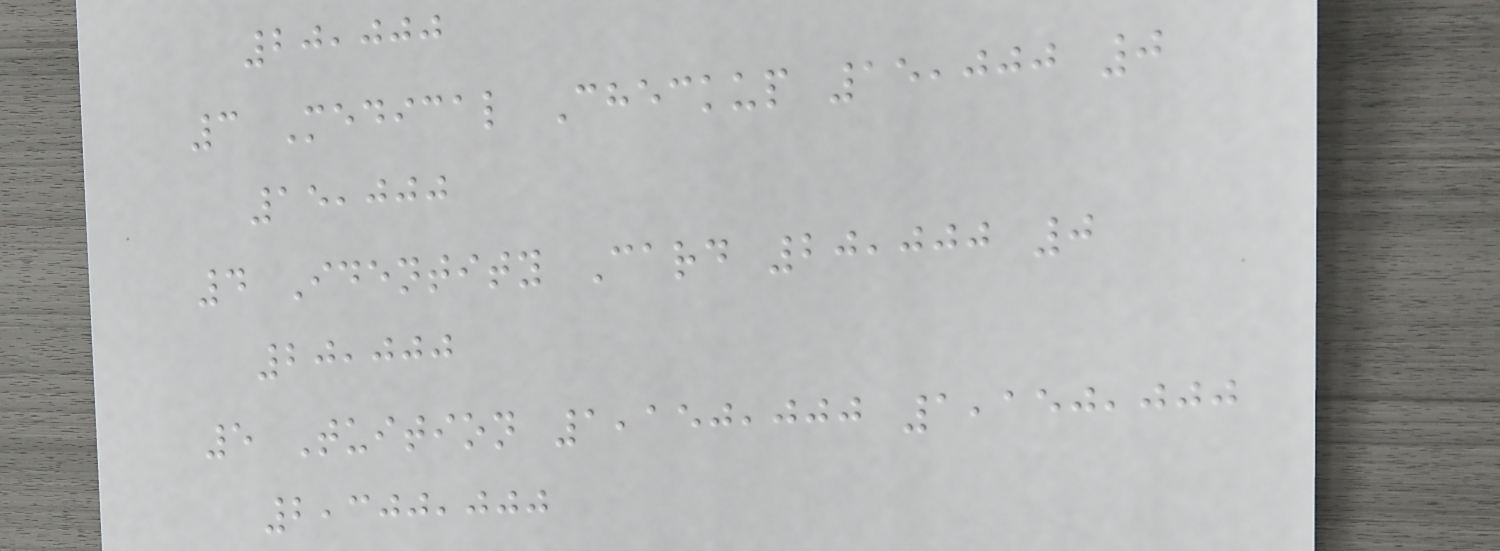20,000
3 Medical Checkup 15,000 0
15,000
4 Identity Card 20,000 0
20,000
5 Tuition 1,150,000 1,150,000
2,300,000
